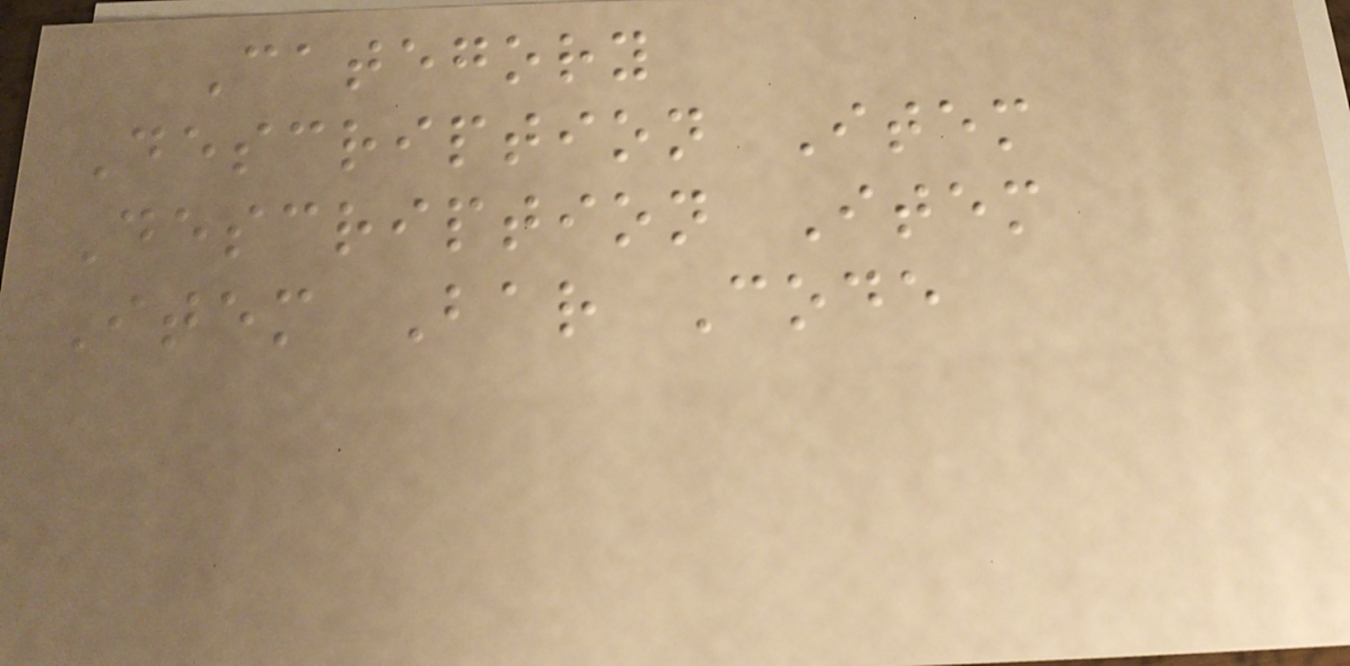Category
Description Item
Description Item
Item Bar Code
